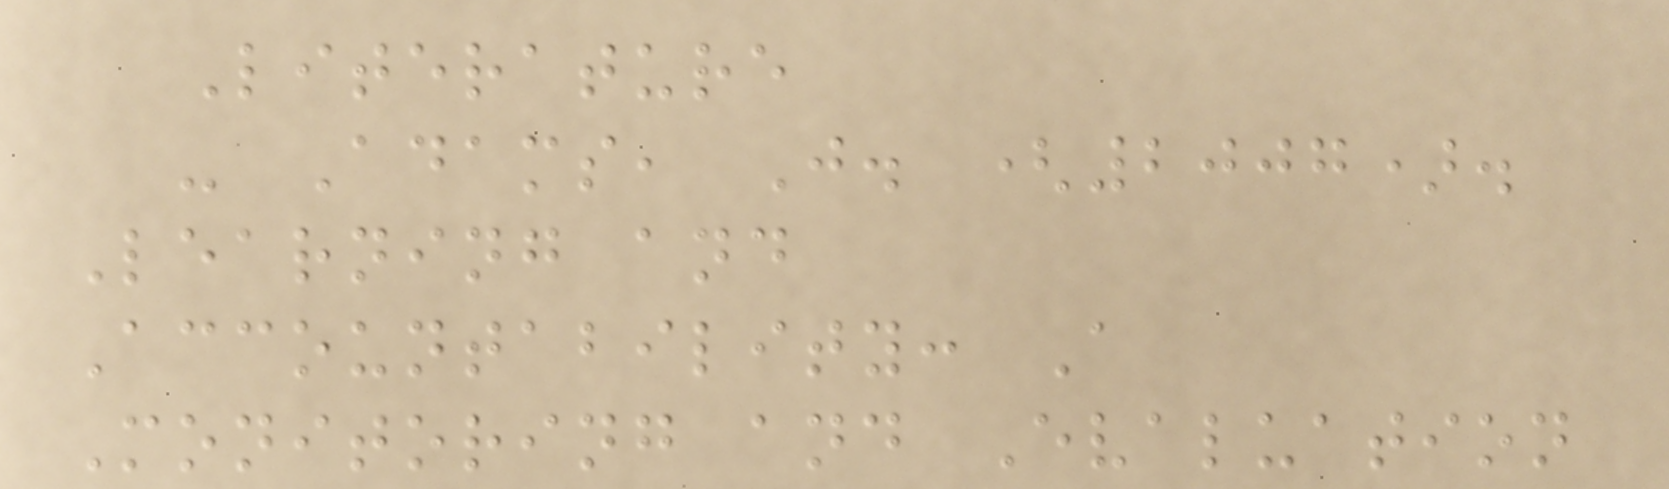Literature
- Adams, J. (2007).
Learning and
Accountability: A
Monitoring and Evaluation
